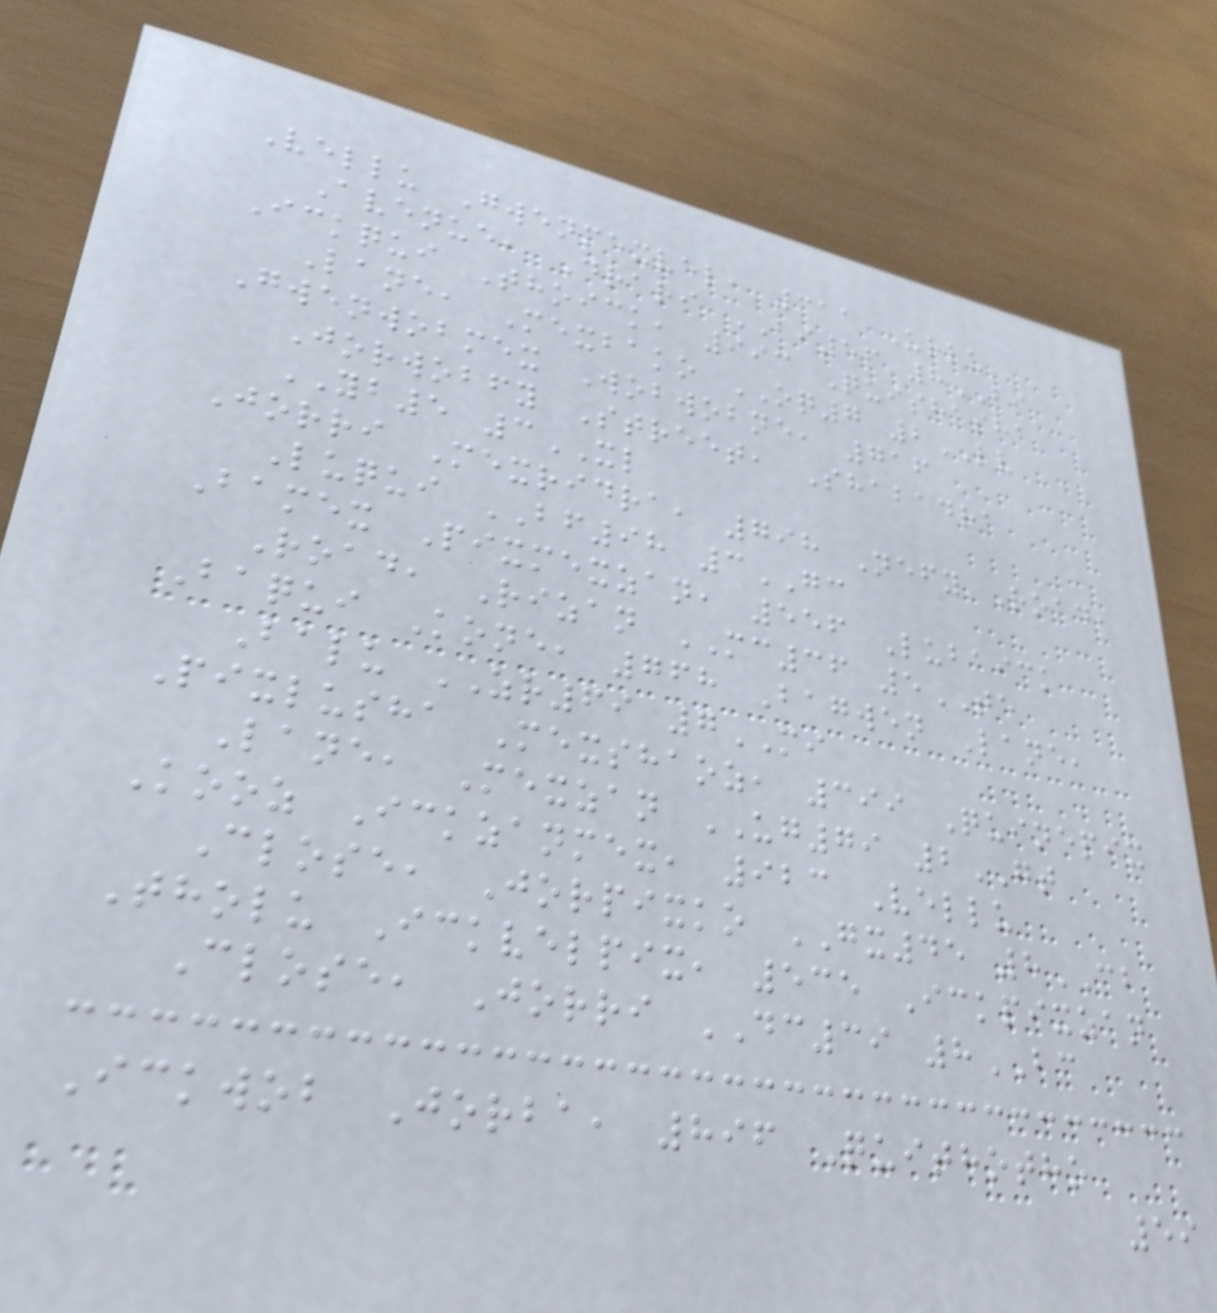Vellu Gwenmexvel, 311 Urlu
Avenue, Drari BI56 8BI
Ickqui Thoick, 993 Quishasha
Lane, Mexbako OQ7 2LV
Gwenwobmex Wobwobne, 716
Jorwobfy Street, Shabadra
YB5 3XL
Jorri Mexridra, 798 Nefy Road,
Luqui BF98 3GC
Bamex Pixmexzan, 556 Lubaick
Road, Rizan MC36 5TE
Baqui Kone, 768 Bagwen Lane,
Balu ZR69 7MI
Pixlusha Mexshaoz, 399 Quinepix
Lane, Mexzan UG79 2GT
Kooz Ickzanmex, 923 Vellu
Close, Jorpixko GX45 8CB
Tholu Ickvelpix, 535 Ickpixzan
Close, Jorri DC39 8BC
Ickwob Jorba, 896 Quithotho
59
